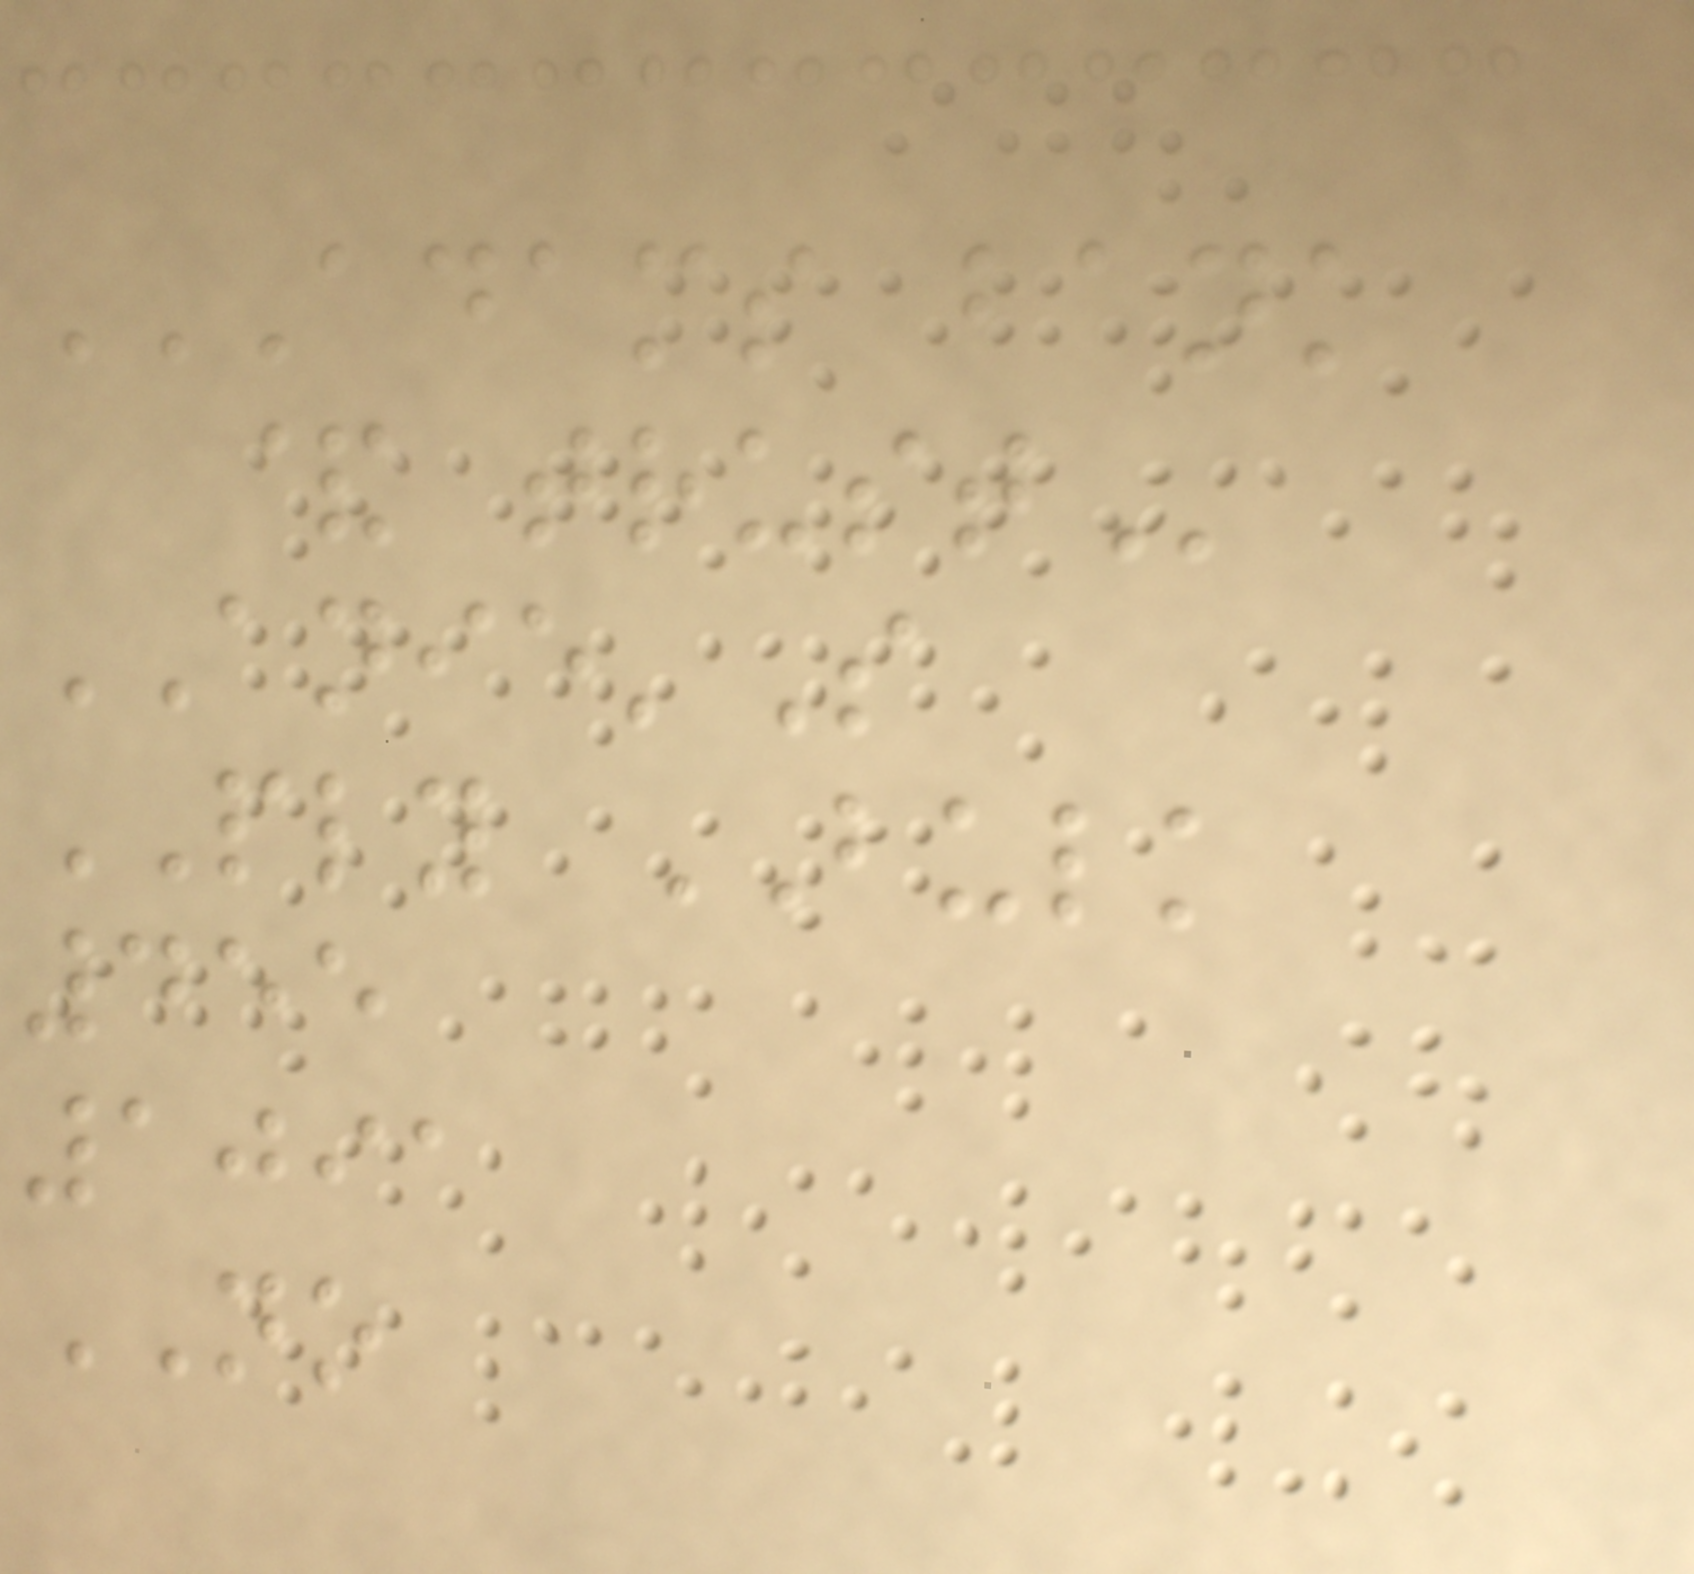ADAMS BANK
& TRUST
ANIE'S
PLY BULK
455
1091
NO
